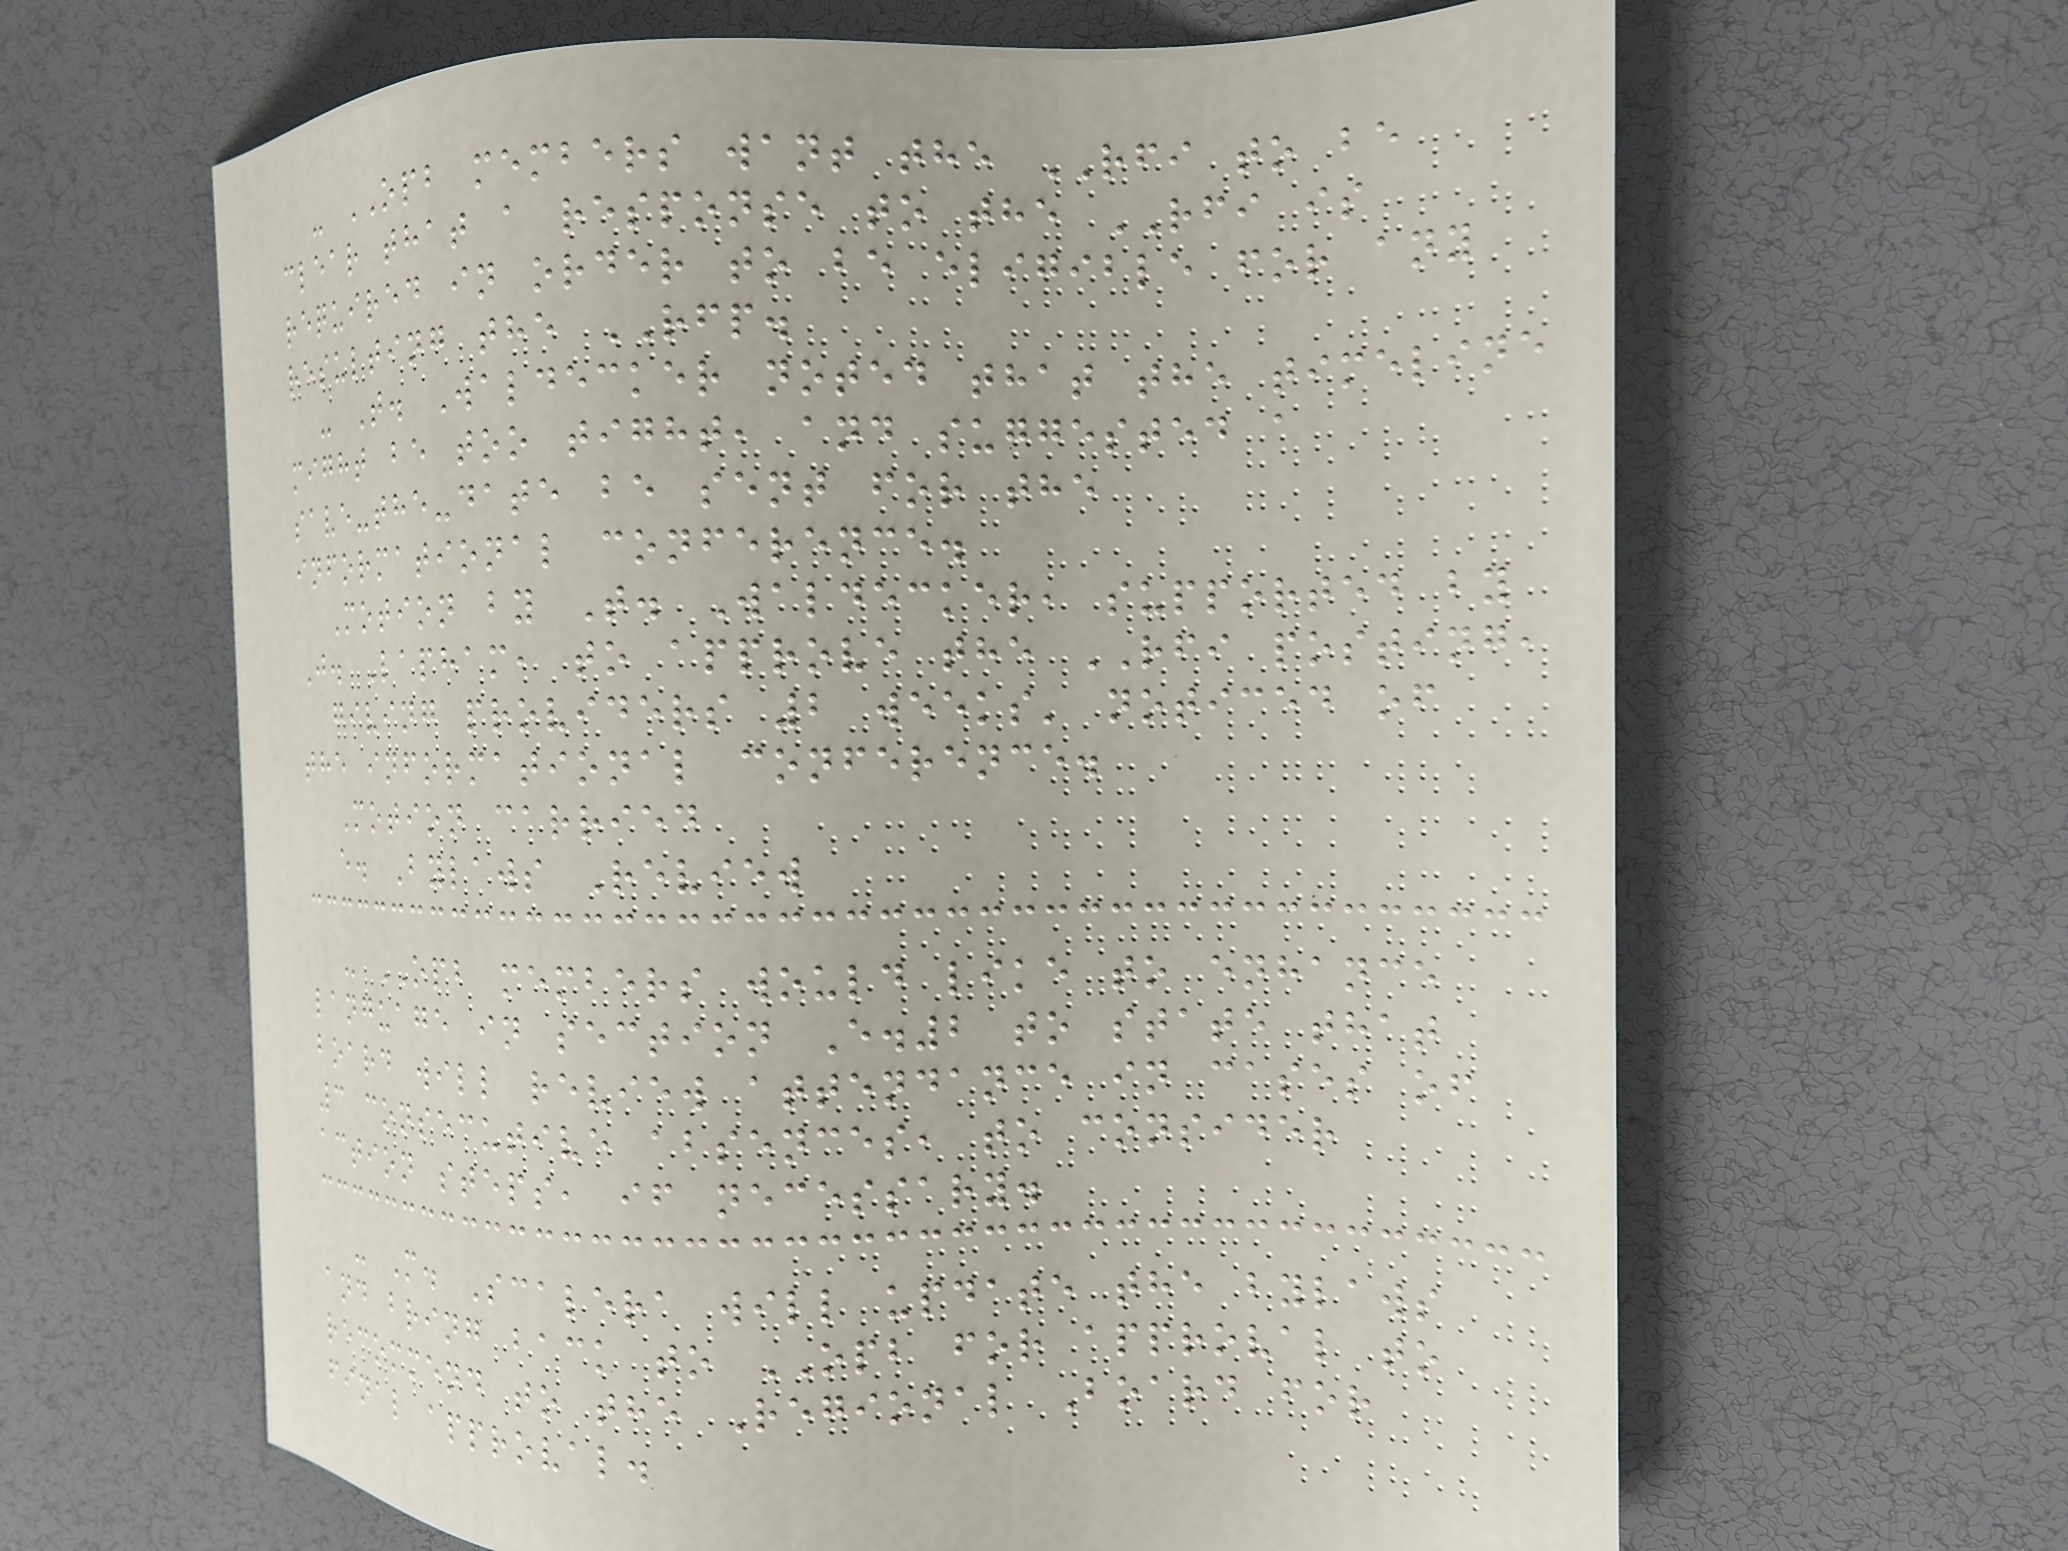- OPB members want the RFI to be
clear that a response to the RFI is
required in order to be eligible for any
resulting the RFP.
- T. Waldecker noted that the timeline
might be too tight, and suggested a
save-the-date be sent for the
informational conference.
Motion by T. Waldecker, supported by
J. Lapham, to approve the RFI posting,
giving providers 2 weeks' noticed of
the informational conference.
Motion carried
e. Bylaws Review
- OPB members would like to enhance
language in section E.2 to state that
board will review attendance in cases of
3 consecutive absences, to consider
action steps, if necessary.
- M. Scalera will update the bylaws
and bring back to OPB for approval to
recommend to the Regional Board for
final approval.
